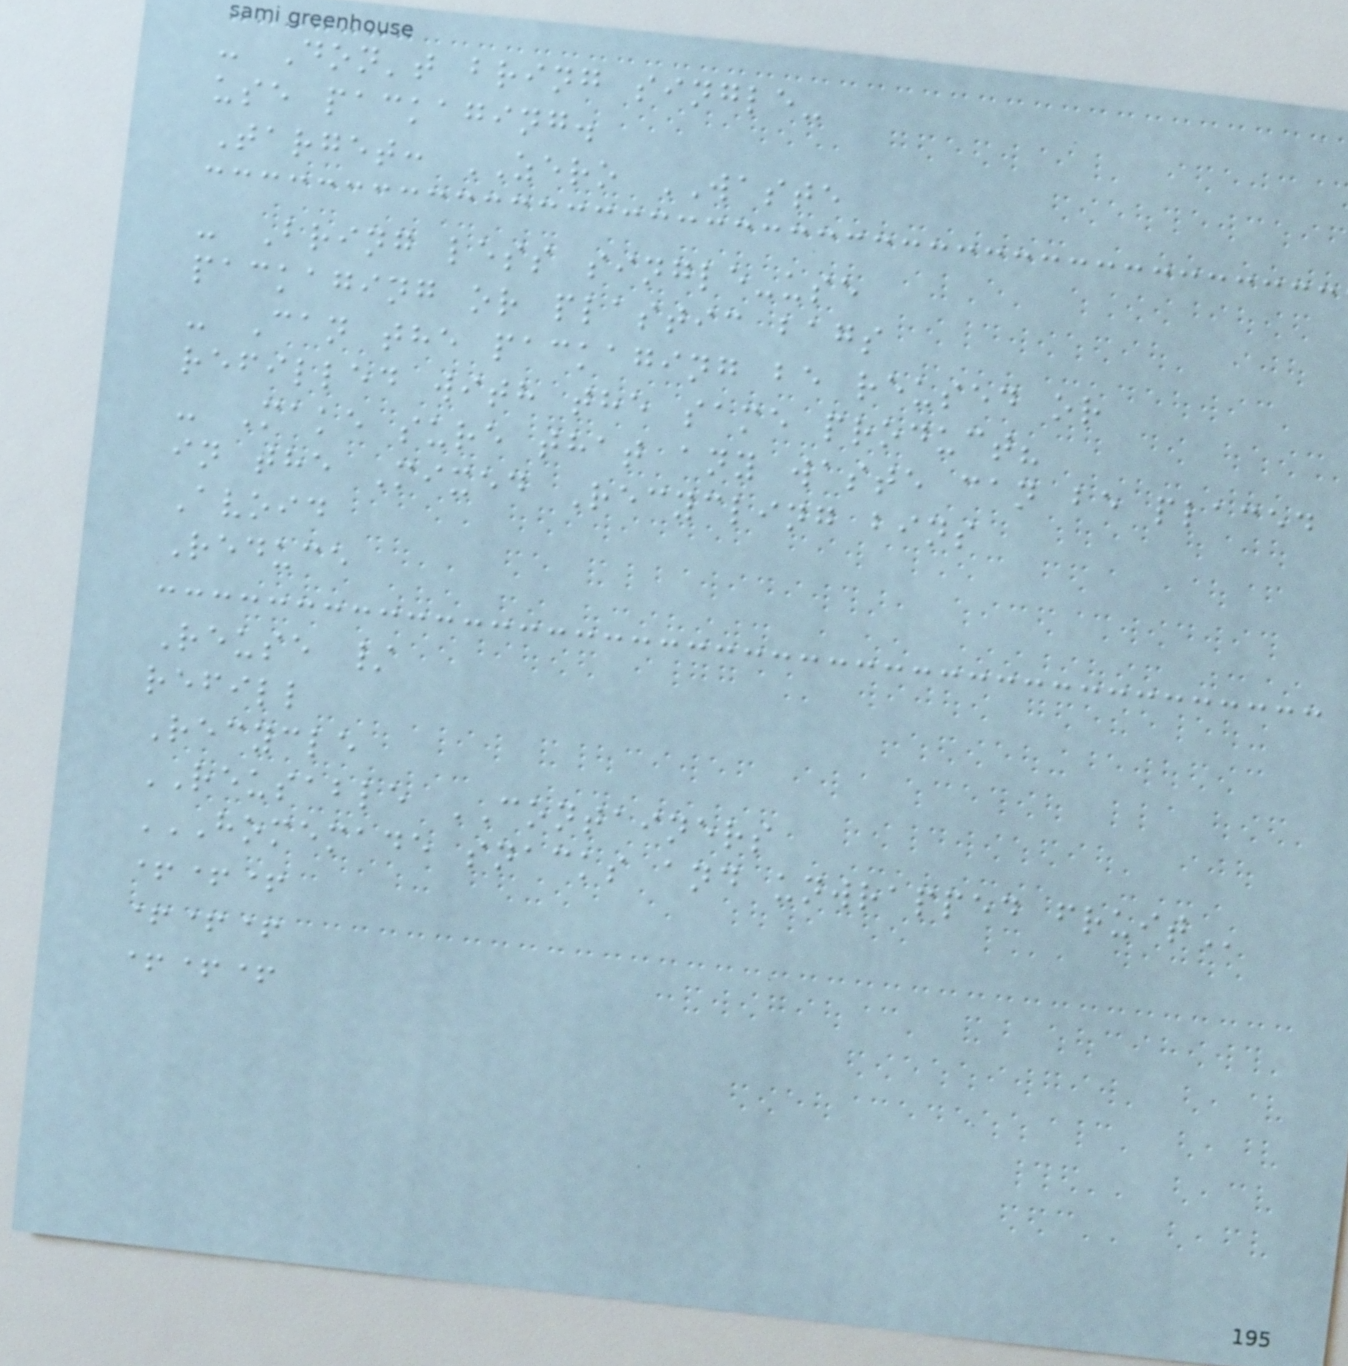- Don't bring single-
use packaging.
Target: ZERO WASTE
- Bring less single-use
packaging or plastic bags
- Can the packaging be reused or
refilled with the same product?
- Make sure that any waste can be placed
in the Mixed Recycling bins
Avoid
Reduce
Reuse /
refill
Recycle
REUSABLE CONTAINERS
HOMEMADE SNACKS AND UNWRAPPED FRUIT
+++
+++
+++
